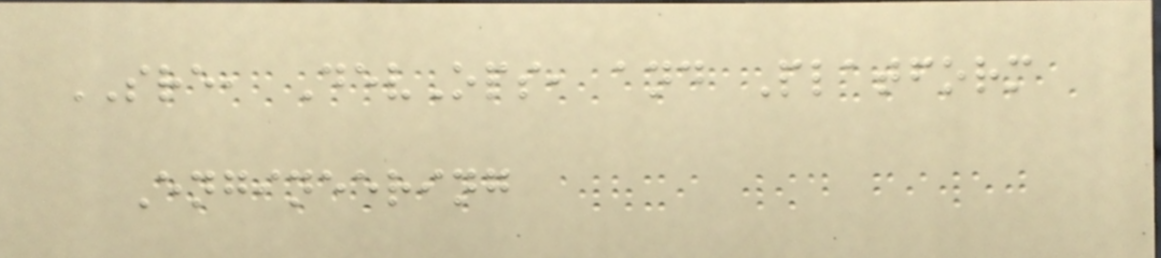SRE, DevOps, and Platform
Engineering
